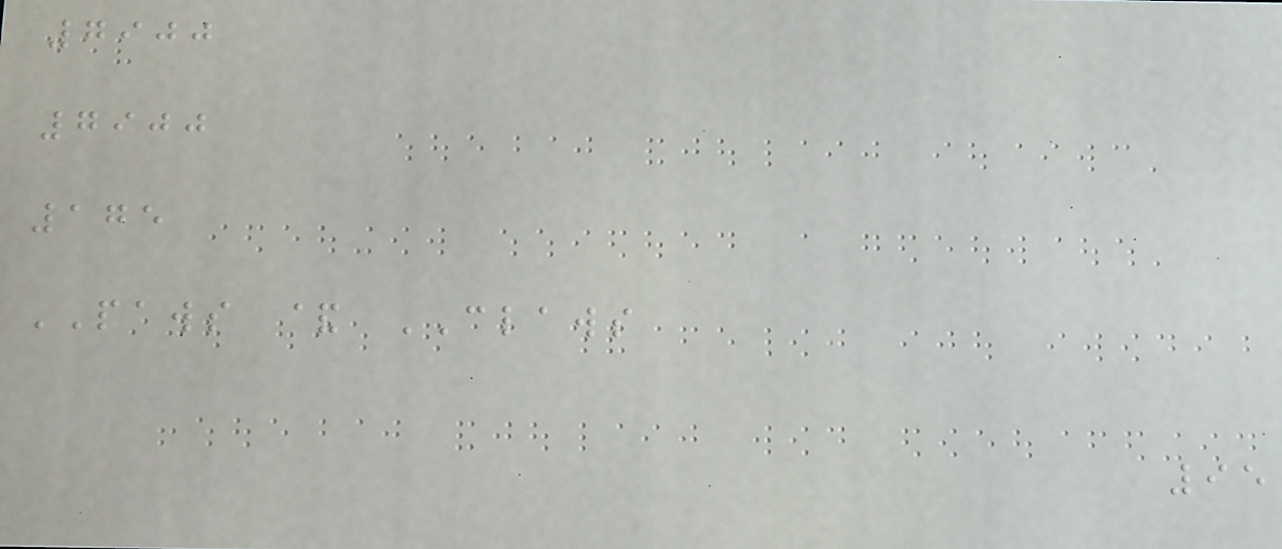7900
7900
175
PAWS & CLAWS
95
